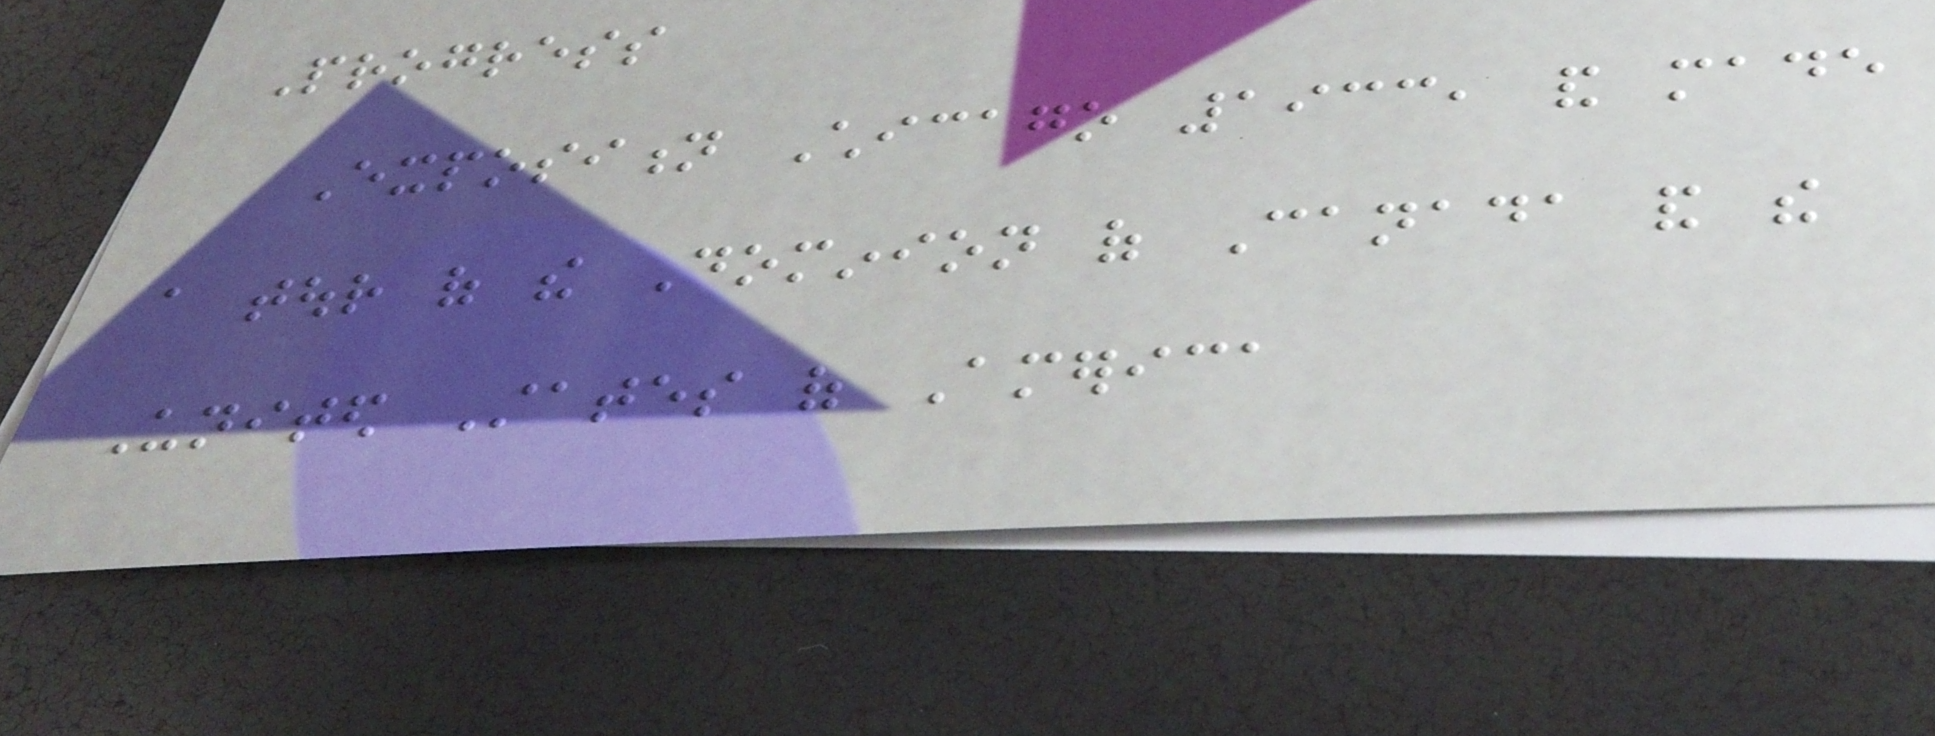Progress
Exposition Chicago 1933, and made
a tour of the Dominion of Canada and the
United States of America
